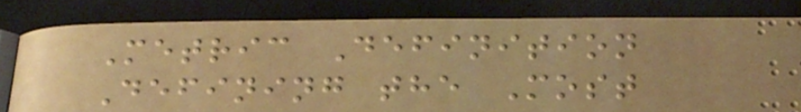Metric Definition
Defining the Most
